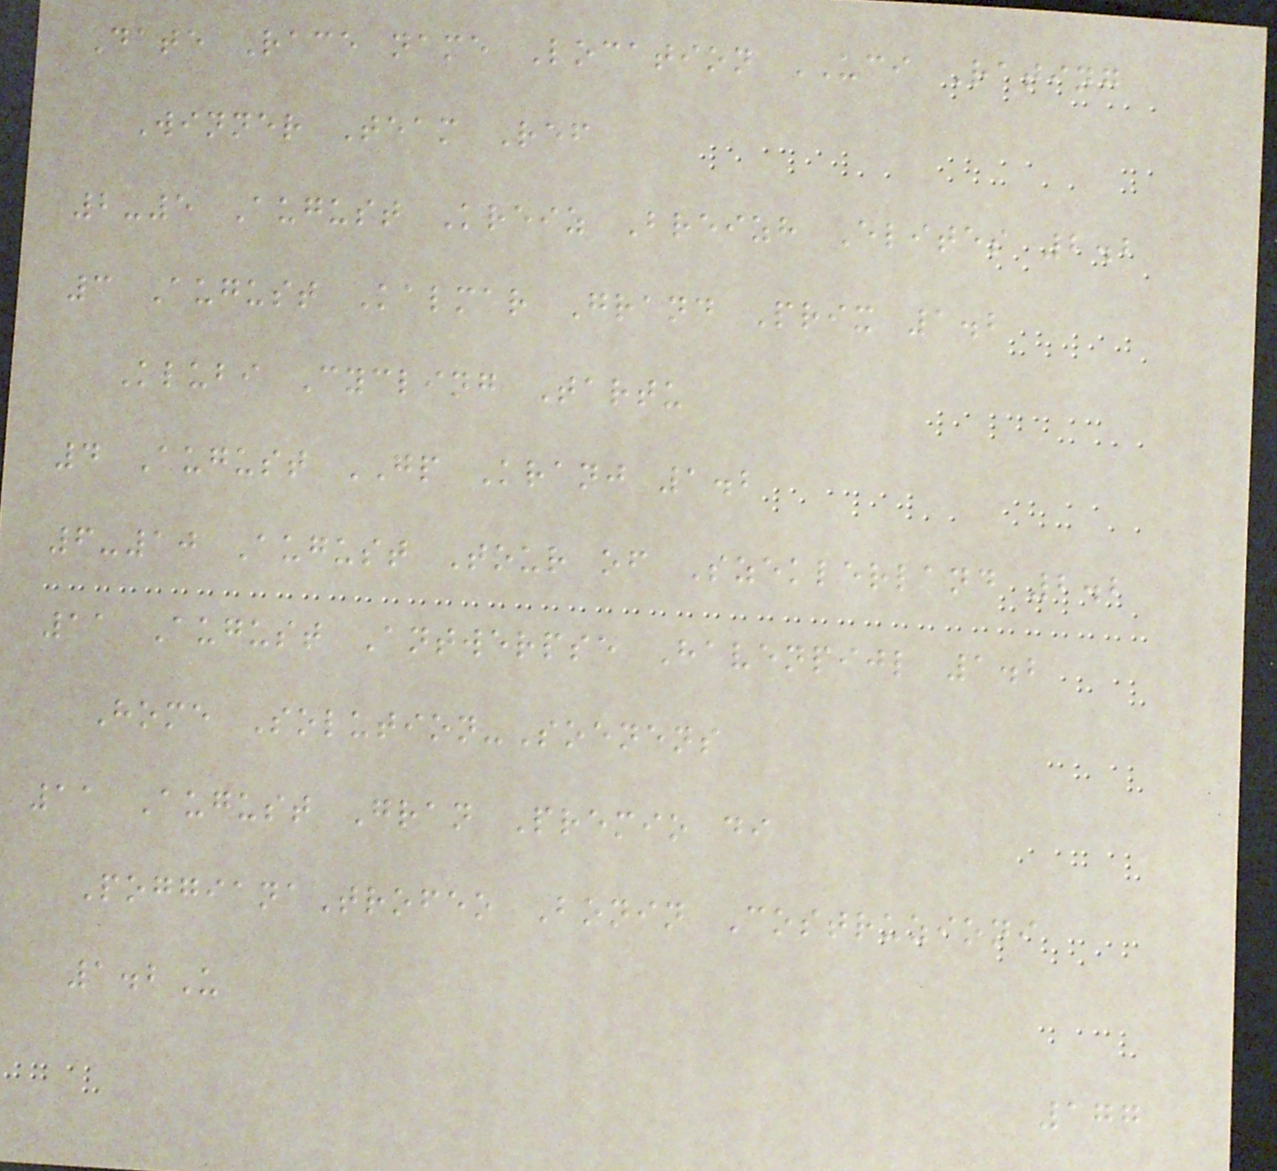Date Race name Location UCI Rating
Winner Team Ref
2-5 August Kreiz Breizh Elites 2.2
3 August Kalmar Grand Prix 1.2
Klubi Cycling Tartu
4 August GP Kranj 1.2
6-10 August Tour of Szeklerland 2.2
11 August Antwerpse Havenpijl 1.2
Home Solution-Soenens
11 August Gran Premio di
PoggianaTrofeo Bonin Costruzioni
1.2U
177
